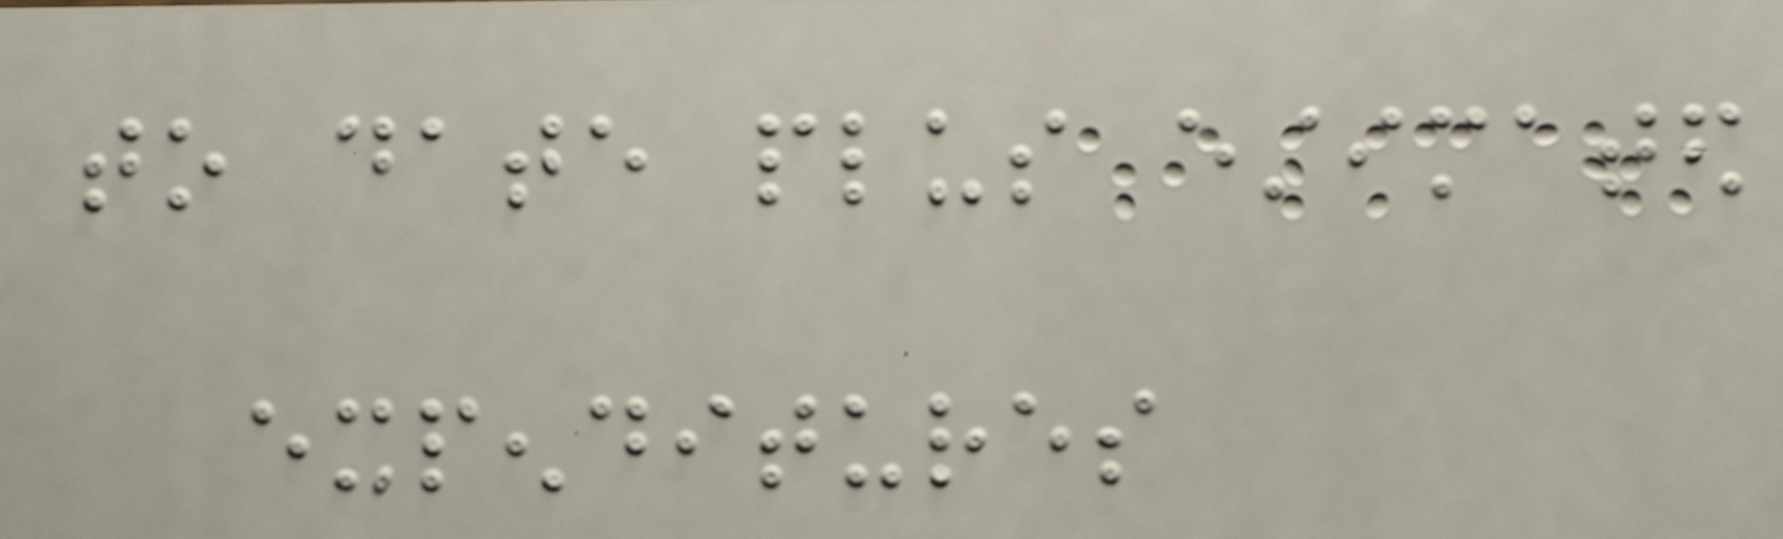to date plus estimated
expenditures
